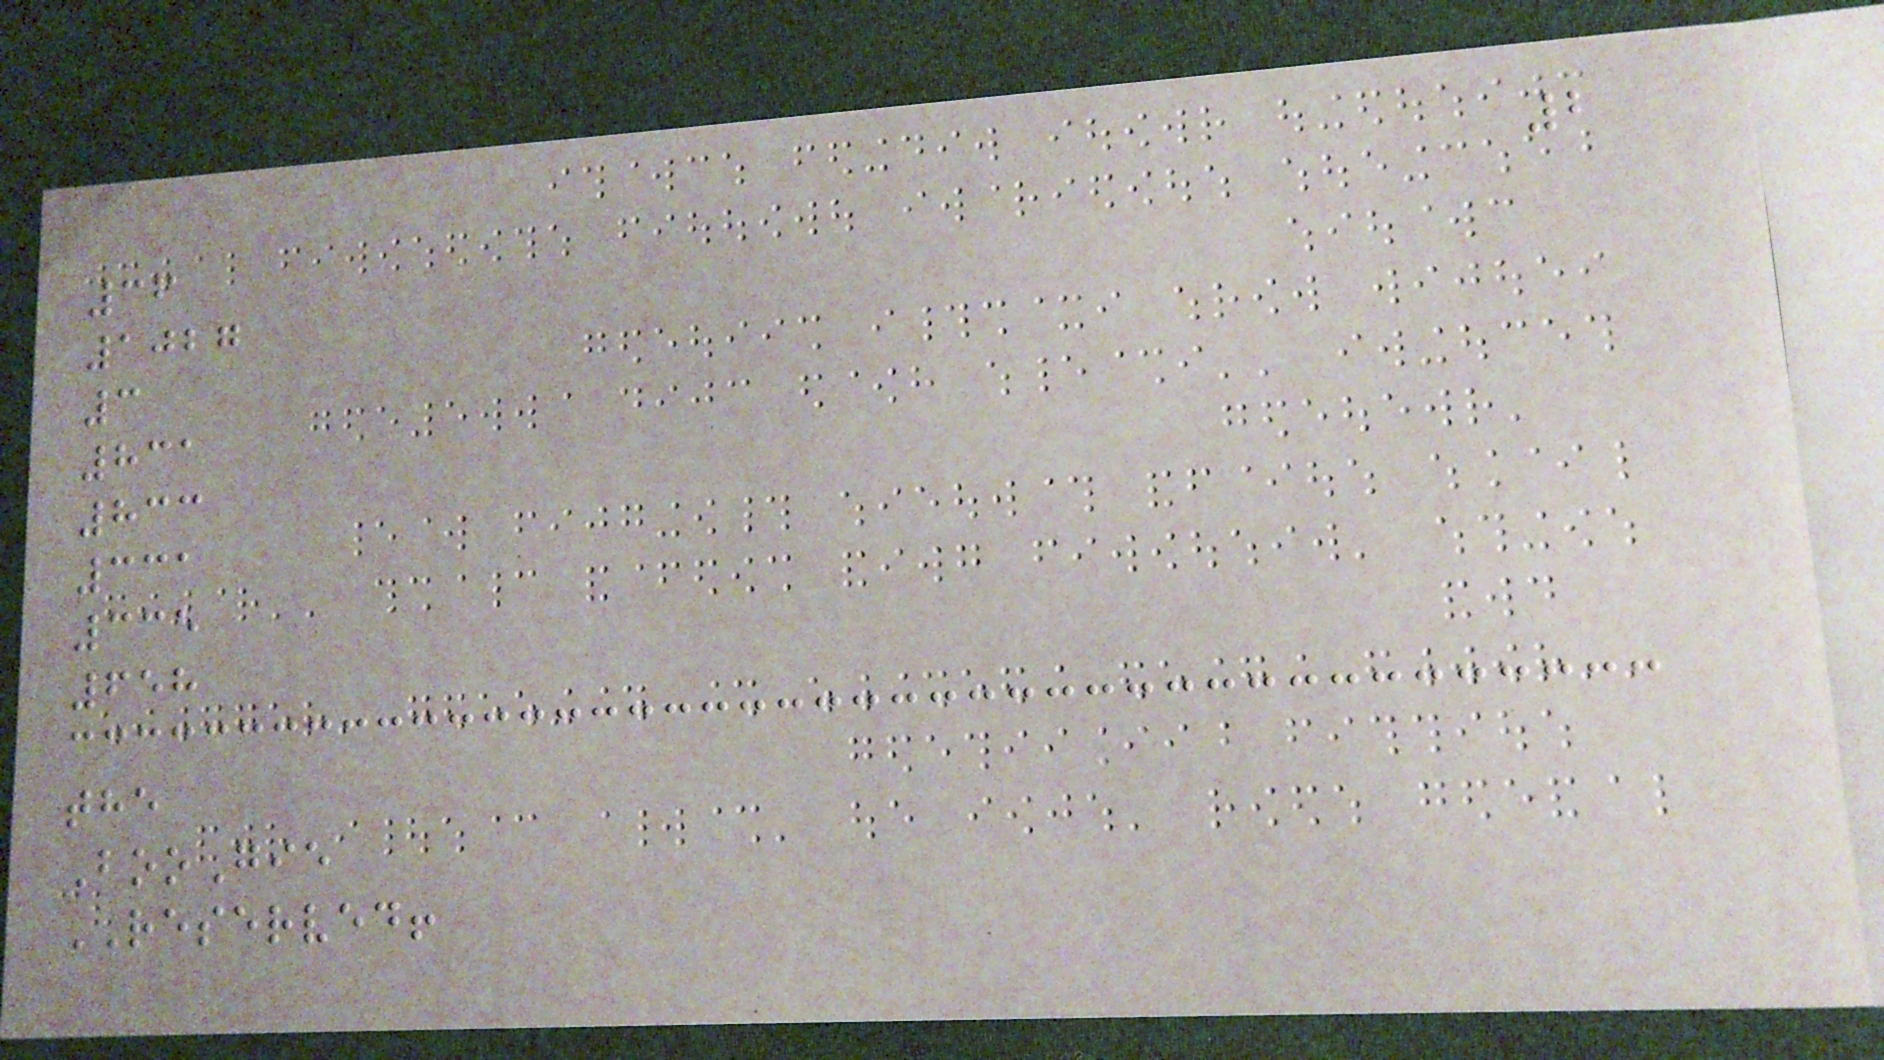2
36
1027
3
831
833
331
335
658
the
BooGie
RESERVED!
